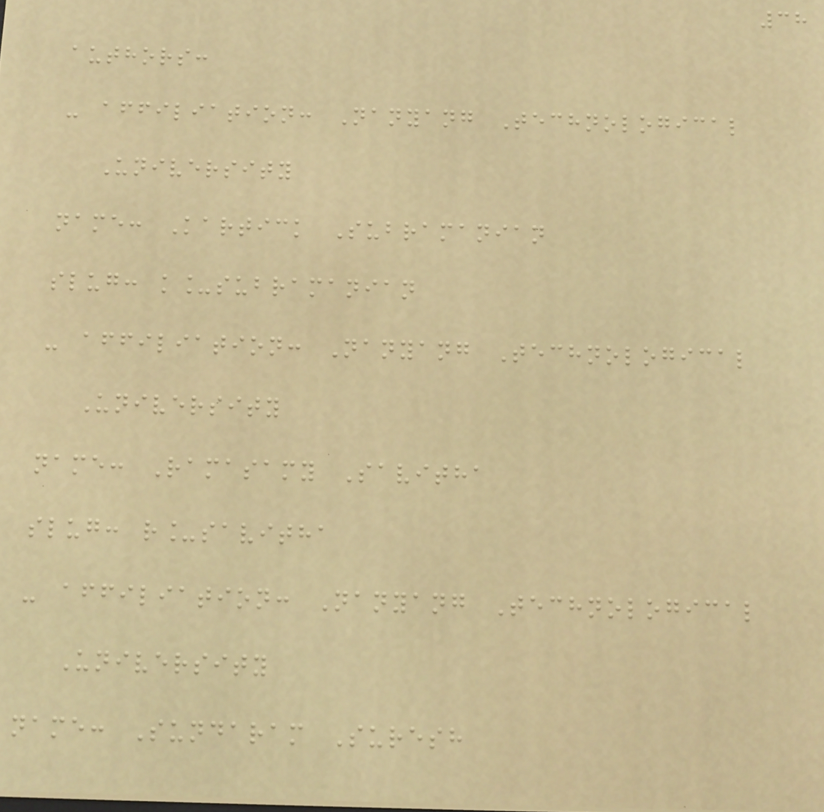38
authors:
- affiliation: Nanyang Technological
University
name: Kartick Subramanian
slug: k_subramanian
- affiliation: Nanyang Technological
University
name: Ramasamy Savitha
slug: r_savitha
- affiliation: Nanyang Technological
University
name: Sundaram Suresh
